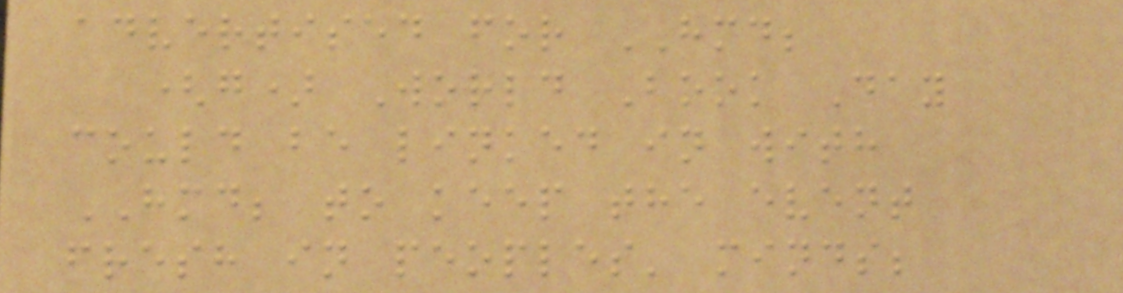advertised for HMD;
(g) World Book Day
could be linked in with
HMD; to keep the event
fresh in peoples' minds;
